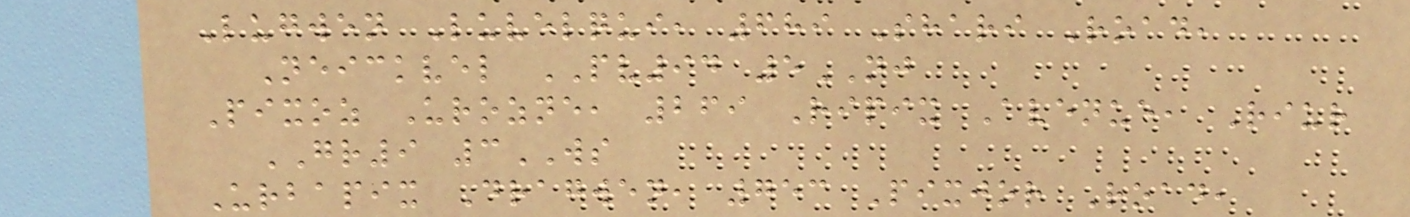Lugwen Luvelqui, 689 Shari Road,
Neickvel PV94 5NJ
Pixoz Urozne, 269 Ripix Avenue, Riur
GR9 3WS
Urbapix Dragwen, 753 Pixjor Road,
